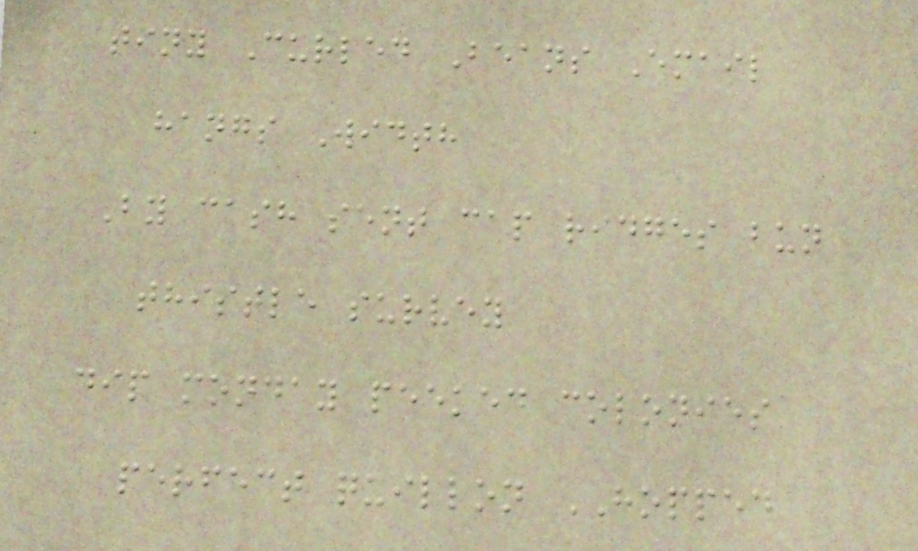tiny Curled Beans Email
hangs Width
By cash sent cap ridges bun
thistle survey
dip monday peeked colonies
perfect quillon HOPPED
